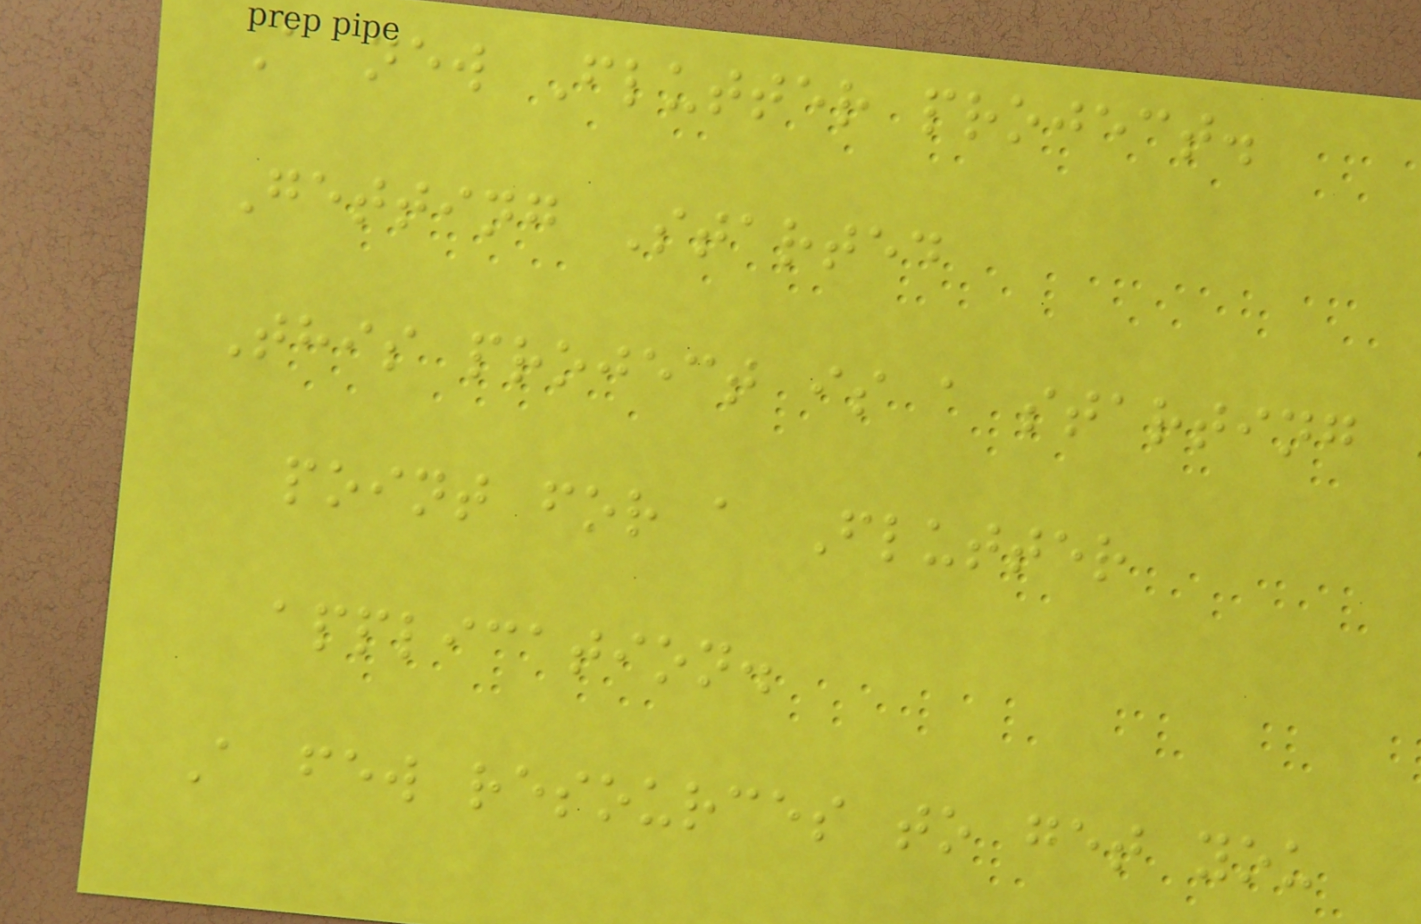A new Flutter project.
Getting Started
This project is a starting
point for a Flutter
application.
A few resources to get you
